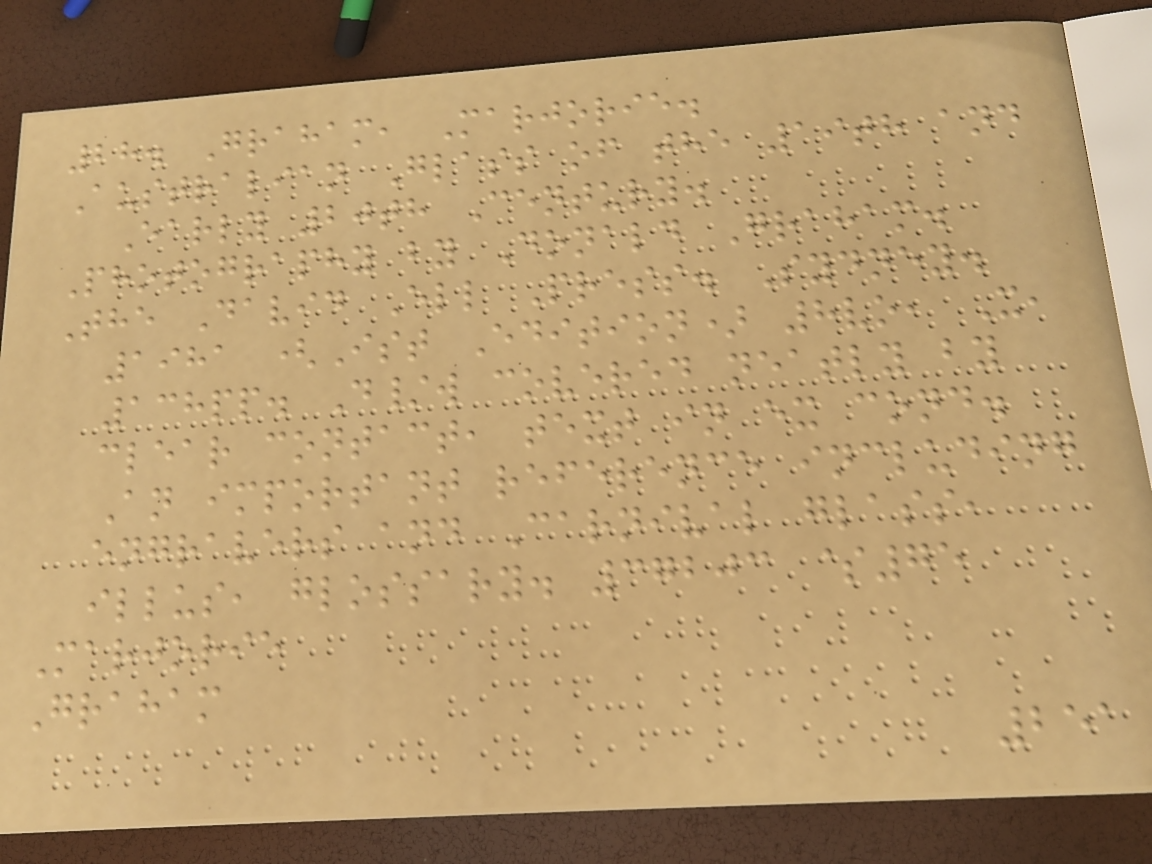28. Graham, Marjorie.
Australian Glass of the 19th and
Early 20th Century.
Photography by Donald Graham.
The David Ell Press. Sydney.
1981 (Ist Edition) 8vo, X,
138pp. D/w covered neatly by
clear contact, text in ex cond.
An important reference including
engravers and Carnival glass,
illus, glossary. 37203 $75
Marjorie
Graham
251
